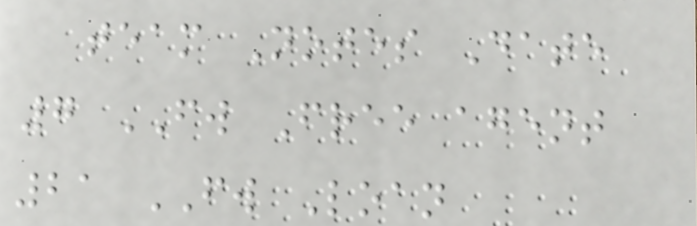team Notes Date
7 FW Free agent
21 FW Loan
